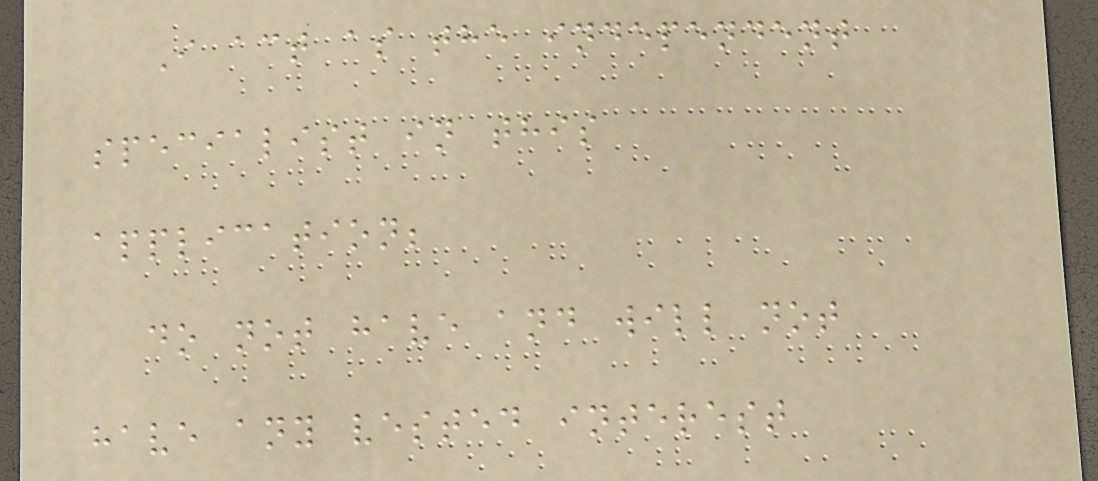I act as the independent
specialist in this
application;
do not have and will not
have any vested interest
